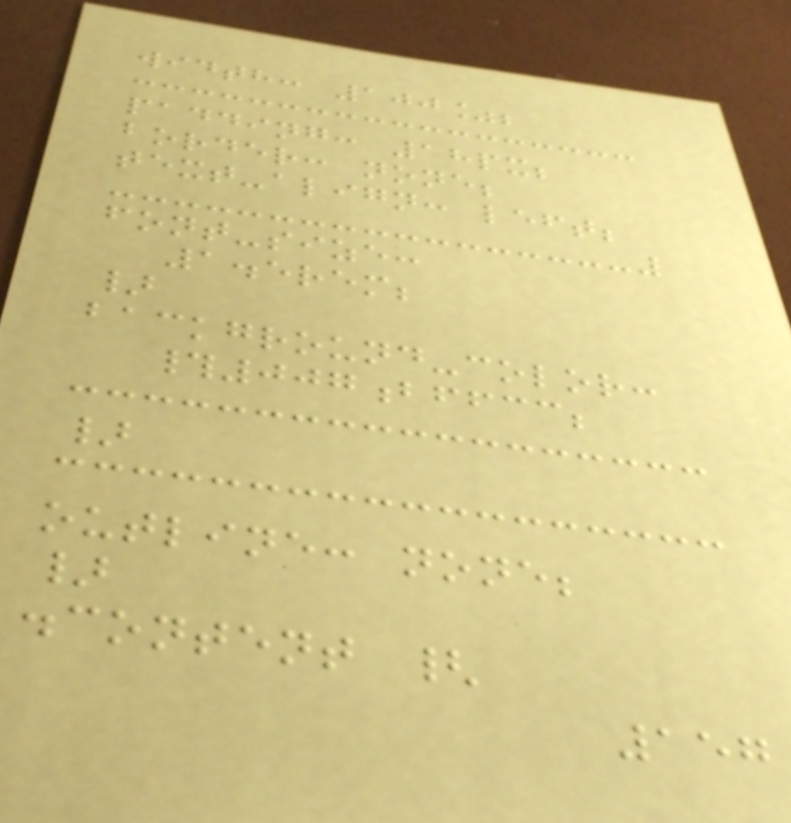width: 100%;
padding: 18px;
border: none;
text-align: left;
font-size:
1.5rem;
}
background-color:
#007bffcc;
}
outline: none;
}
.content {
157
